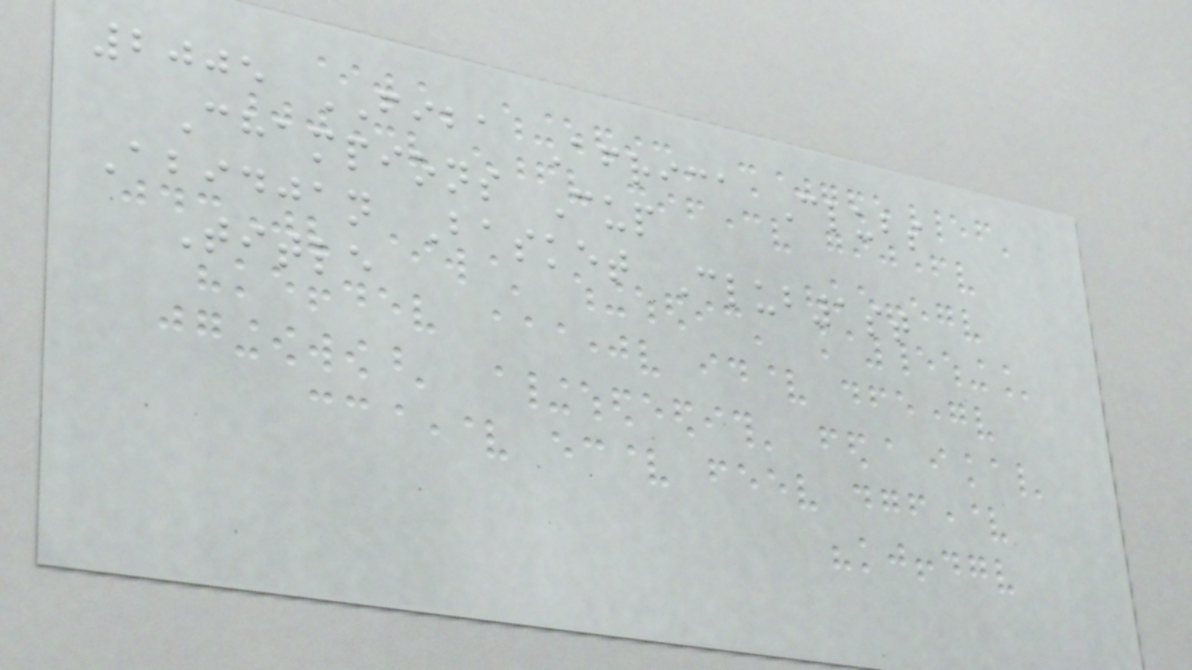2005 FIBA Africa Clubs
Champions Cup
Abidjan Basket Club1st
Title
